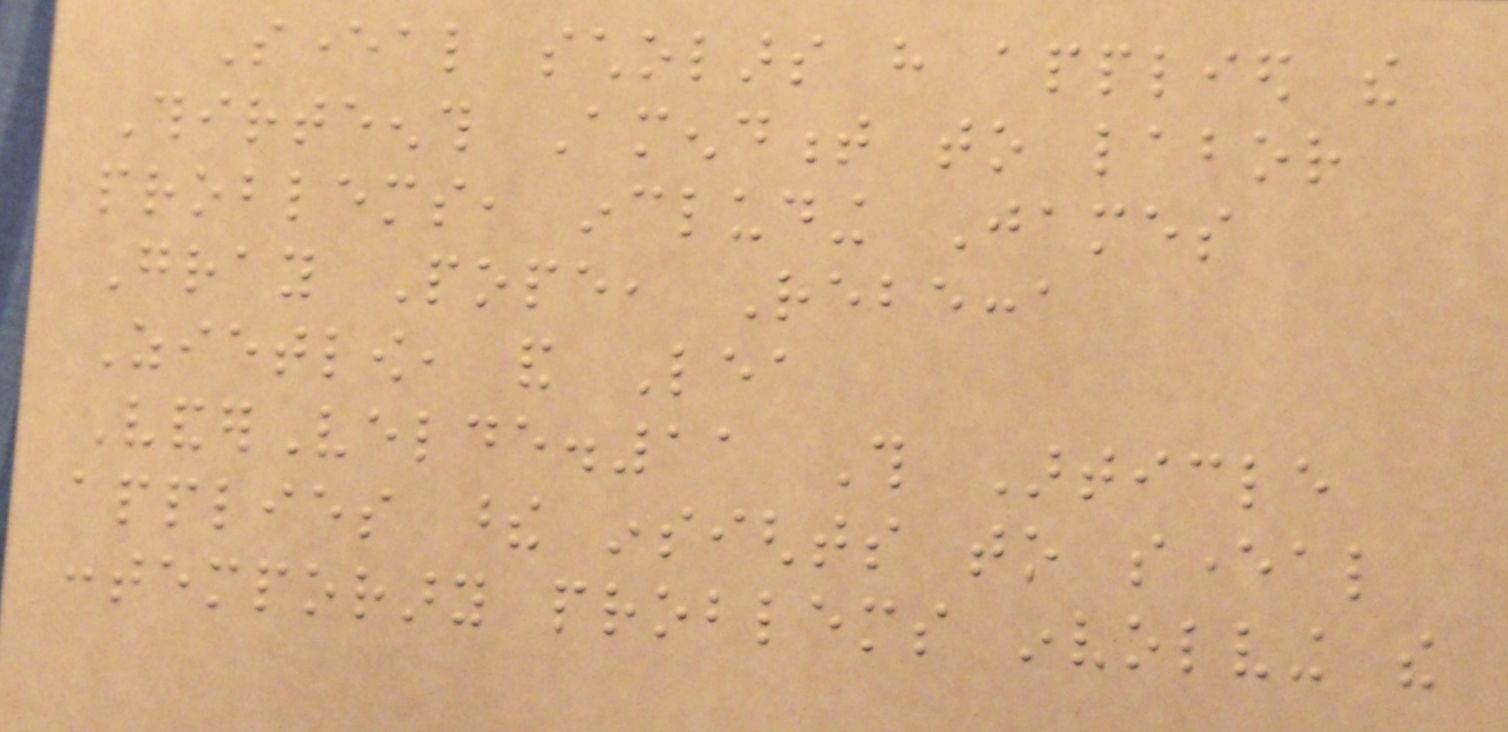Several scholars have applied the
Thirteenth Amendment to labor
problems, including James
Gray Pope, Rebecca
Zietlow, and Lea
VanderVelde.11 This Article
applies these insights to several
contemporary problems involving the
